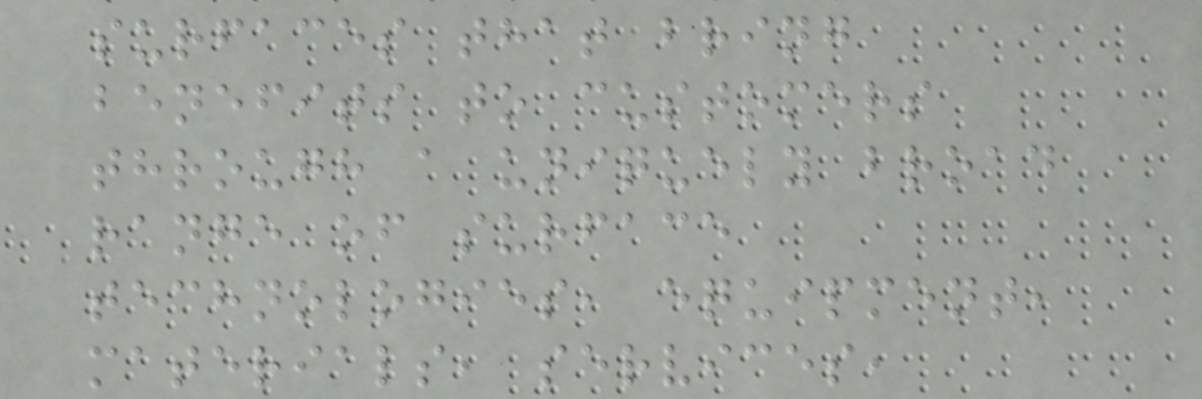surfaces that bring
benefits to customers
through a uniquely broad
range of surface
technologies, equipment,
materials, services,
